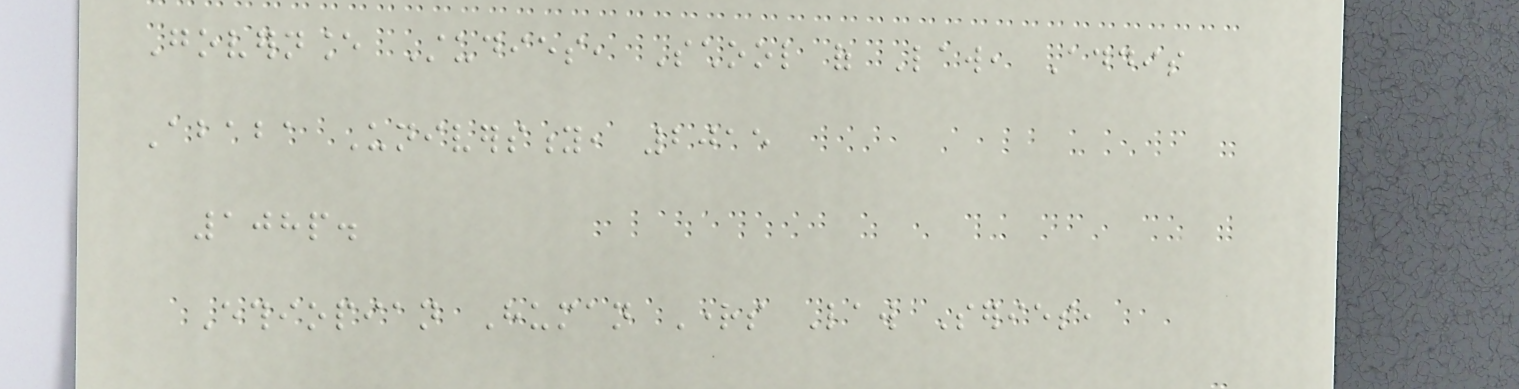Governance Studies, School of Law, Addis
Ababa University, 2015
108p.
Ethiopian Human Rights Law Series,
